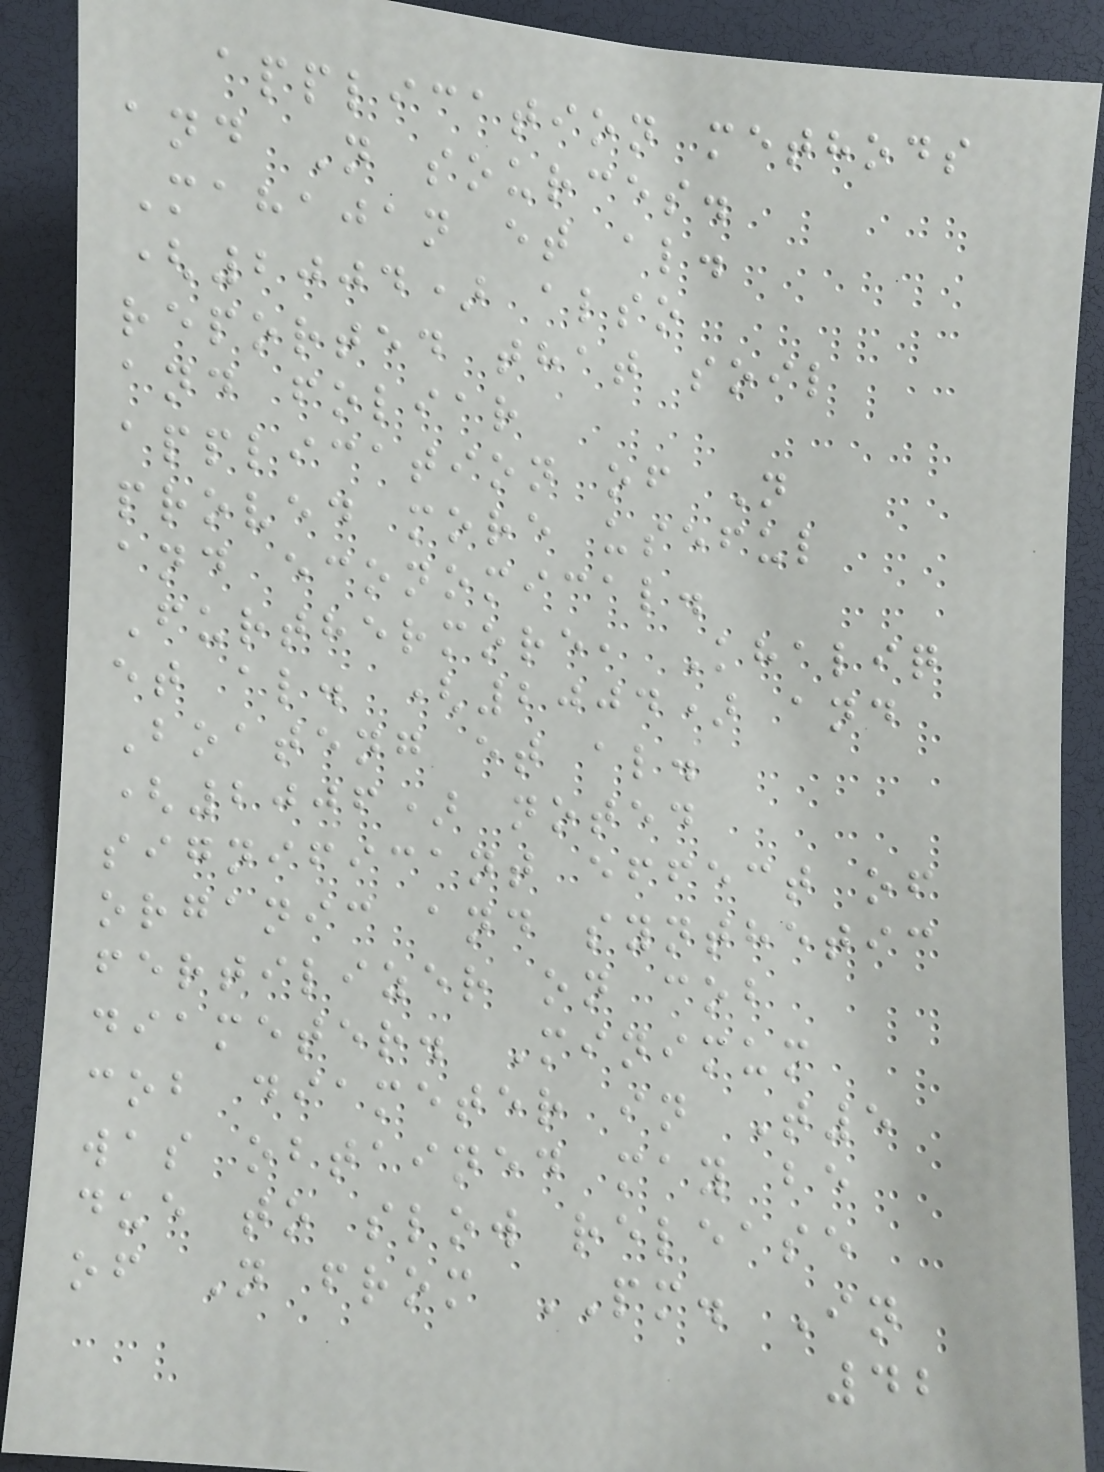application methods
and N sources.
Mahajan et al.
(2004) also
reported that soil
and foliar
application of N
proved more useful
and economical.
Furthermore, Khaliq
et al. (2004) and
Boateng et al.
(2006) noted
significant effect of
organic and synthetic
fertilizer on cob
diameter. Minimum
cob diameter in T5
was obtained may be
due to slow release
of N from PM. In
42
